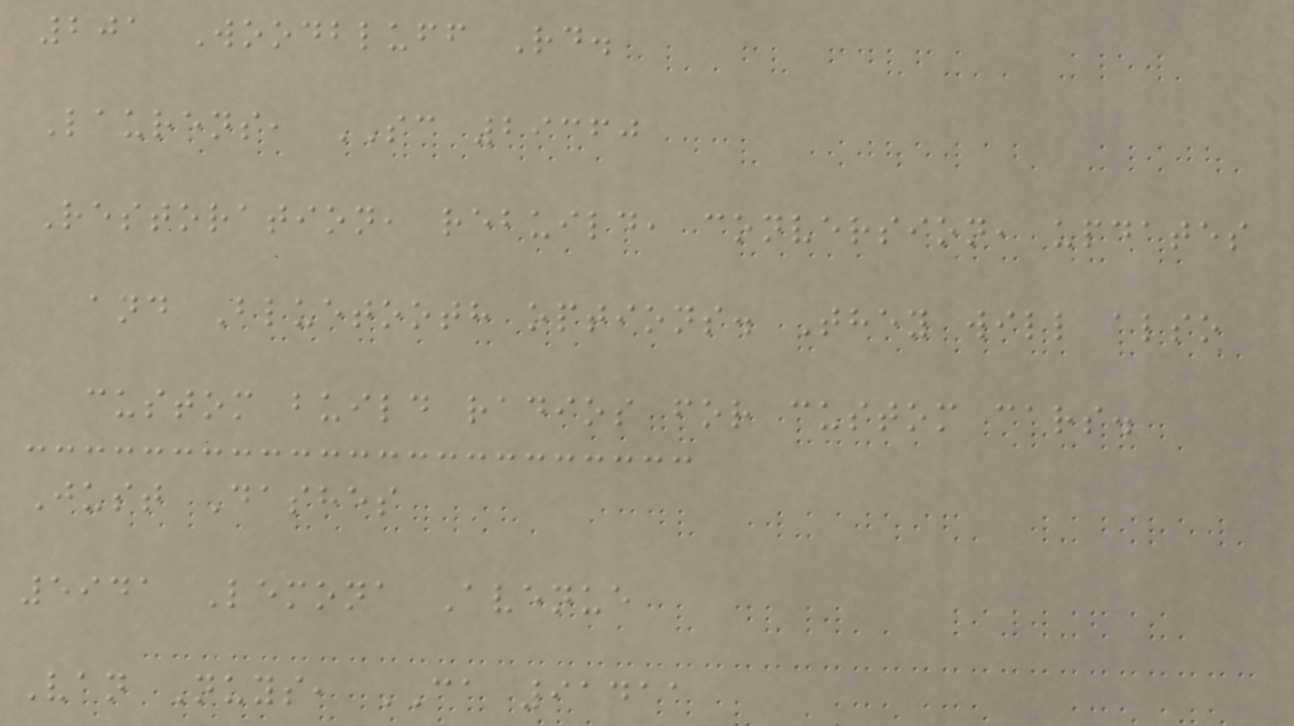201 Woodbluff Rd.
Laurens, SC 29360
Restoration, rebuild, conversion, updates
and Bluetooth options. They will also
custom build radios for custom cars.
Just Dashes
5941 Lemona Avenue
Van Nuys, CA 91411
